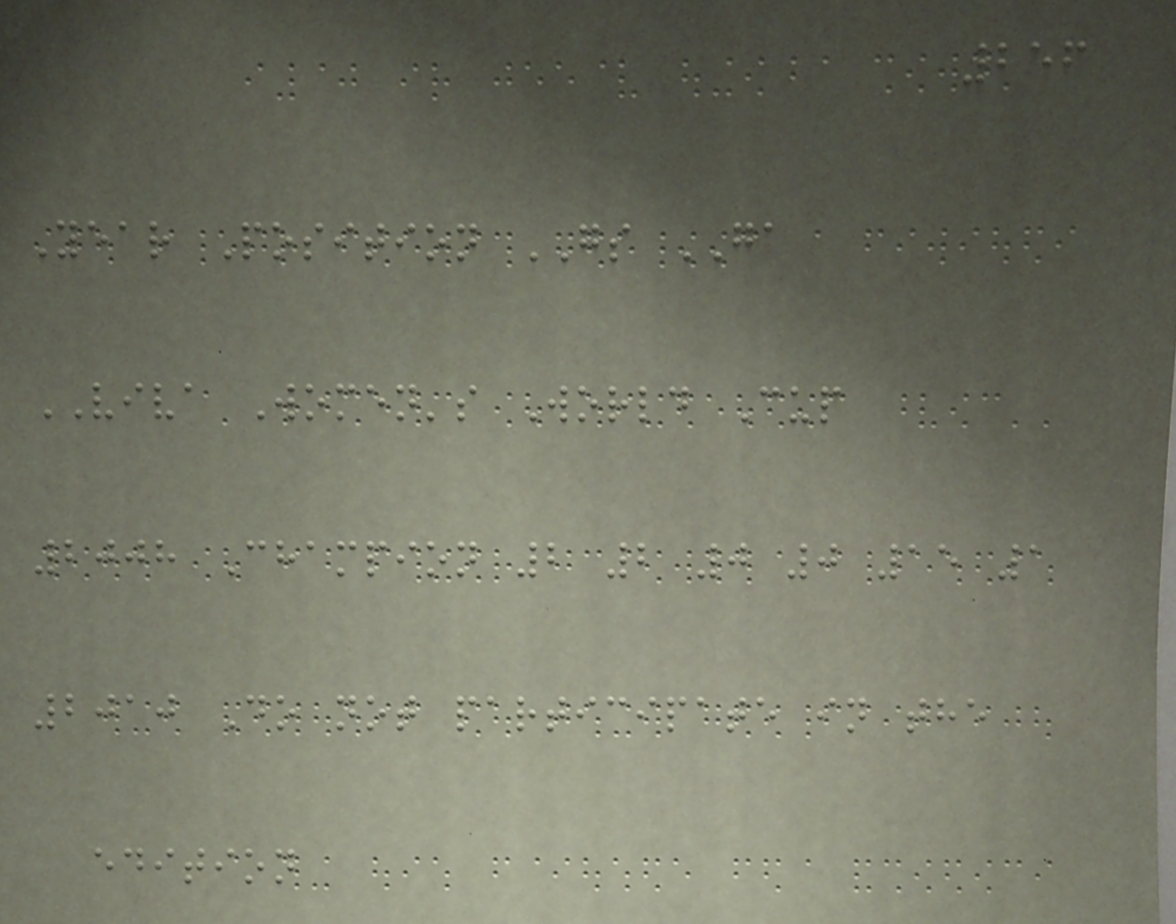256
Year Position GS GA
VIVA Women's World Cup
2008 Champion 2 2 0 0 15 1
2010 Do not participate in the
edition
